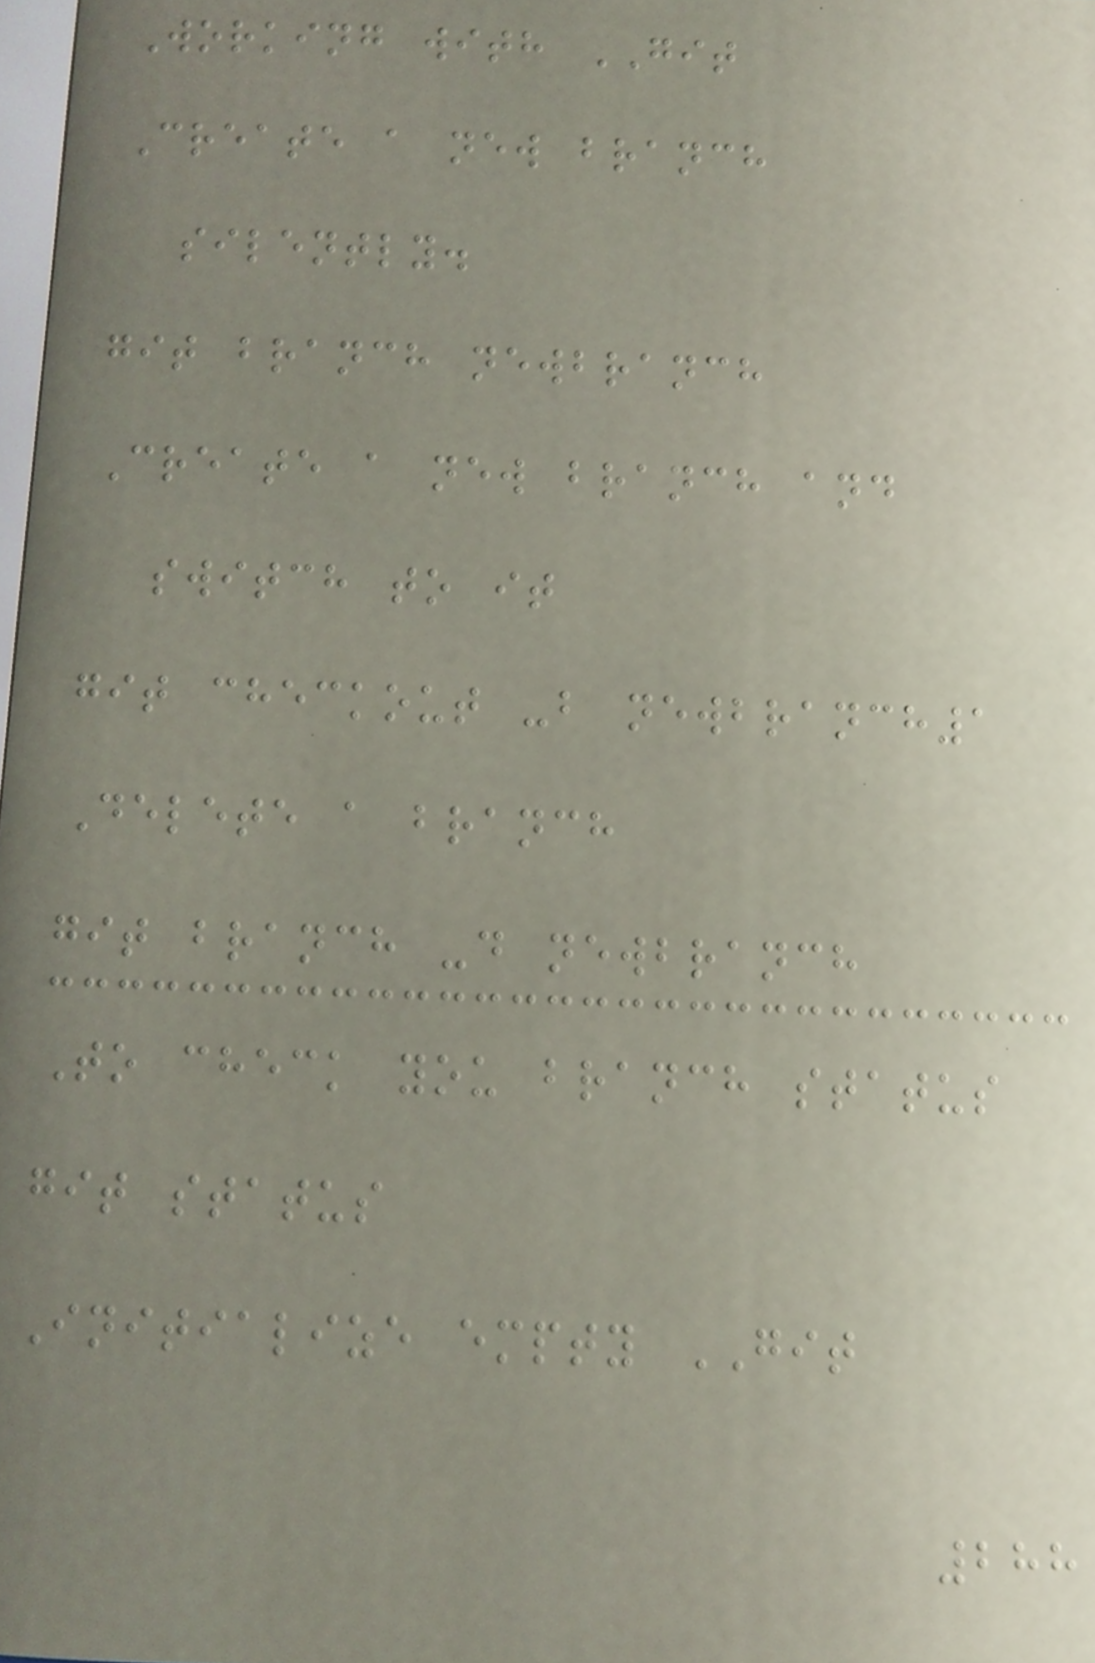Working with GIT
Create a new branch
silently.
git branch newbranch
Create a new branch and
switch to it
git checkout -b newbranch1
Delete a branch
git branch -d newbranch
To check you branch status
git status
Initialize empty GIT
288
